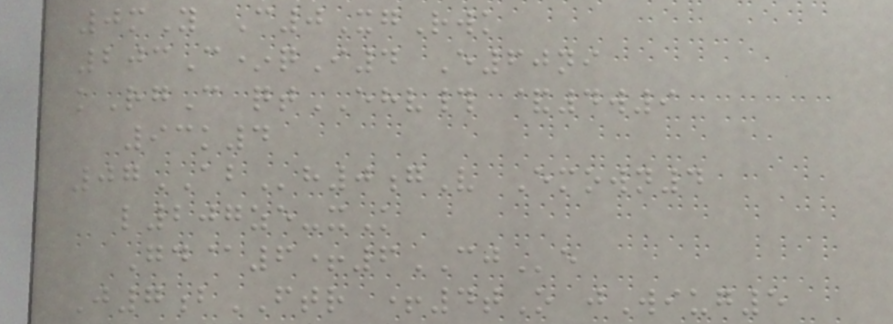0mY C0XgRwk
203C*qI4 E60ni
kRgC qtEHV# &4w9
93k4
07ABh0gV Emown4
l207ze-xK
Gd@6+6CJe
J7bFTR +4tO jWiug5
